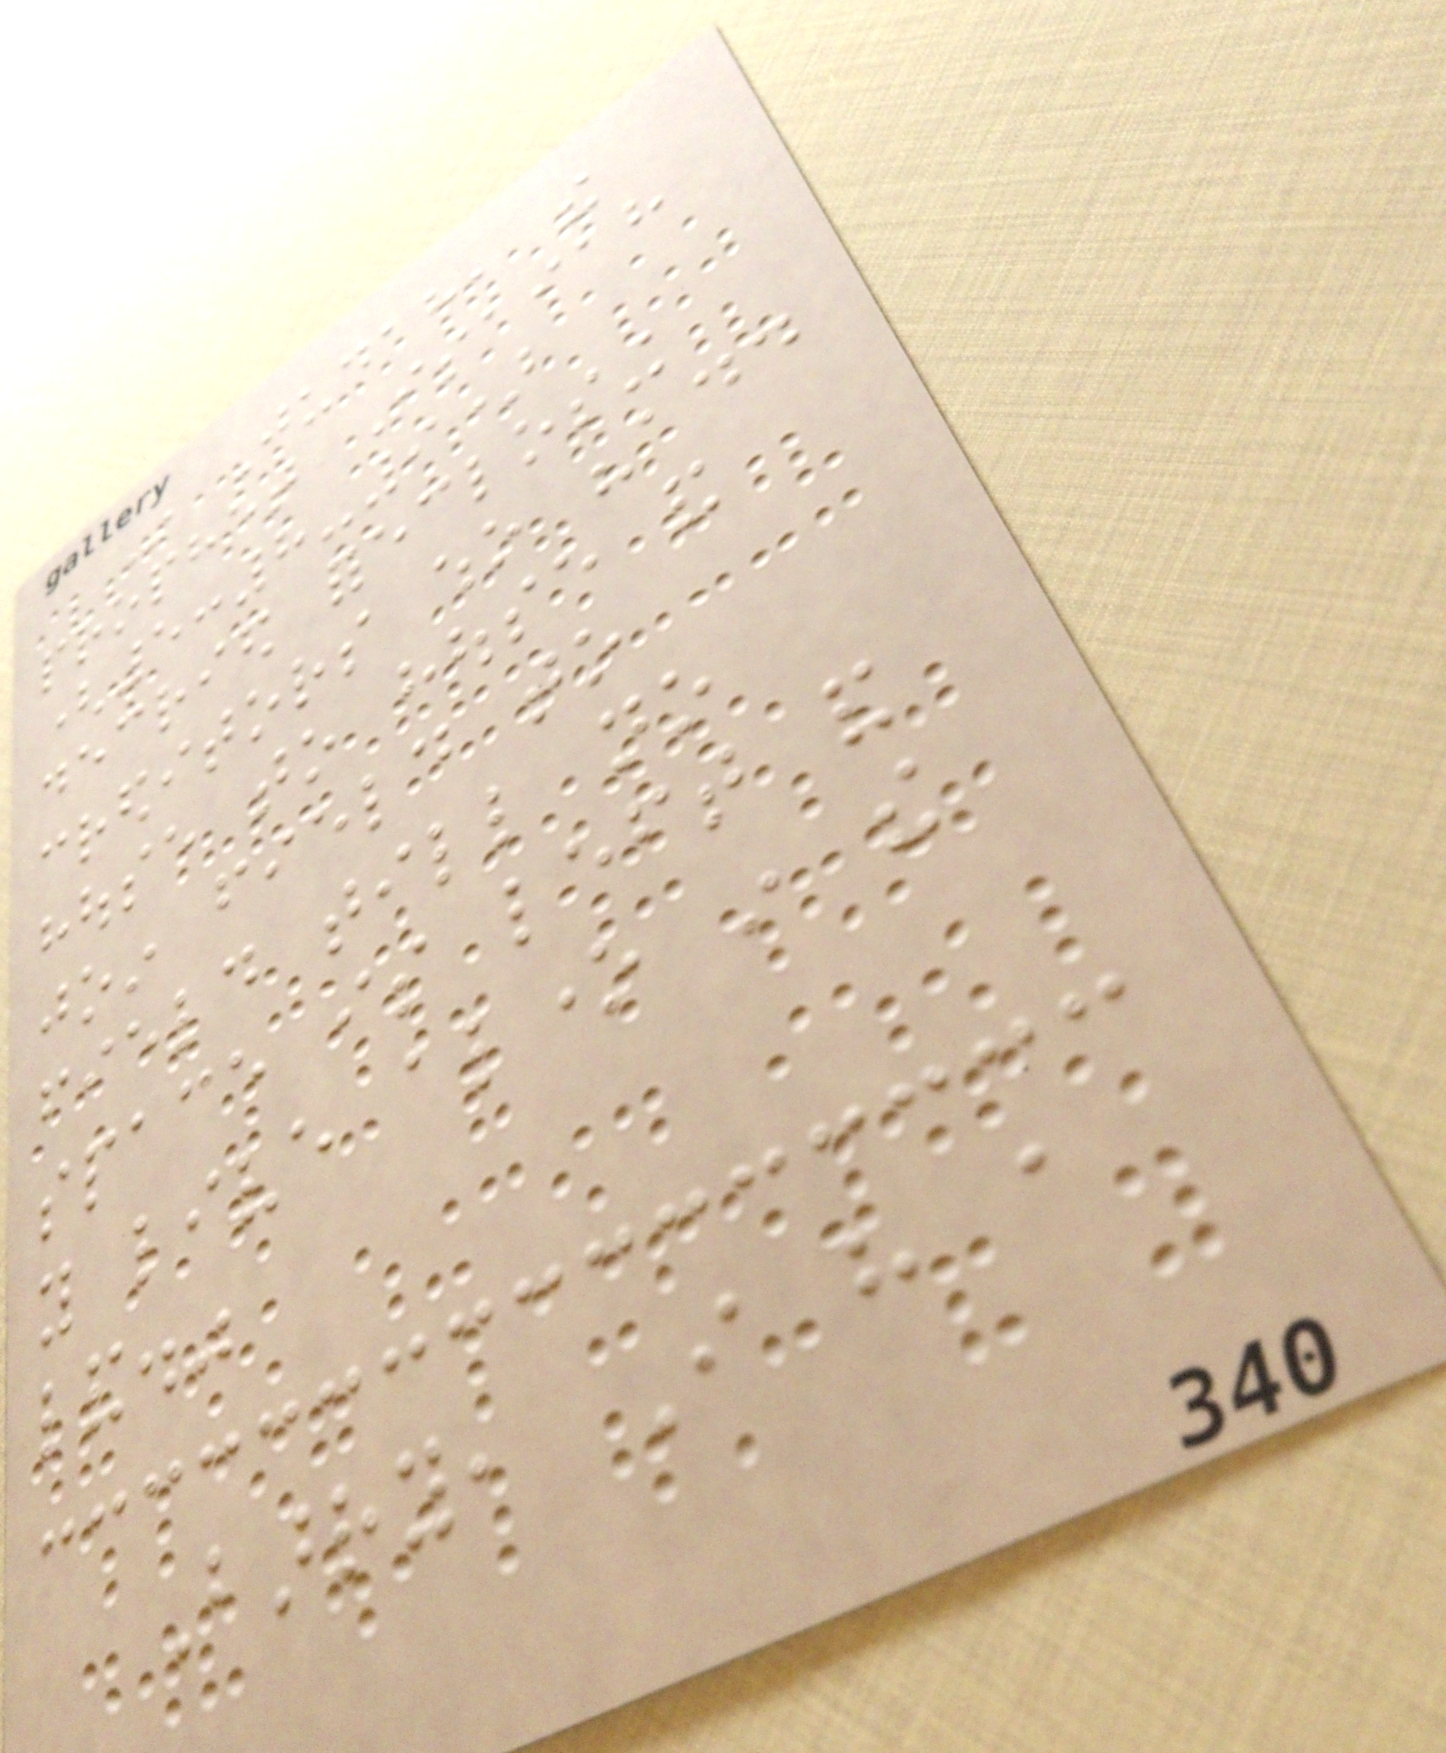In Judah, the
prophet Isaiah
(5:8-9)
decried foreclosing
creditors who "add
house to house and
join field to
field till no
space is left and
you live alone in the
land."
Barry, I have a
